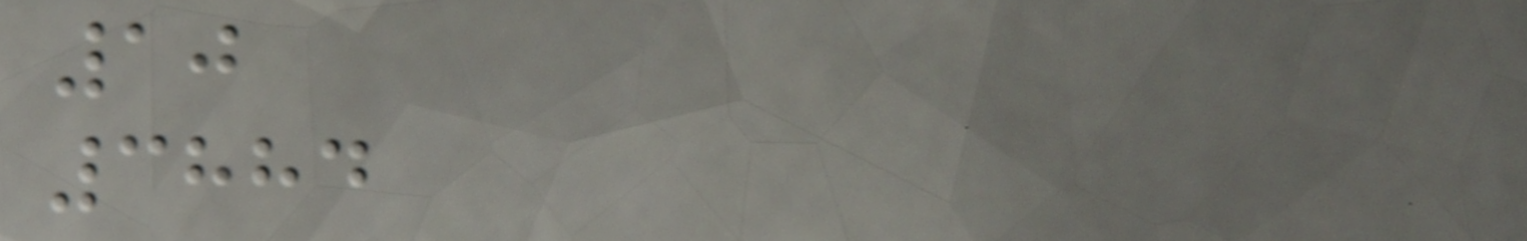10
3884
